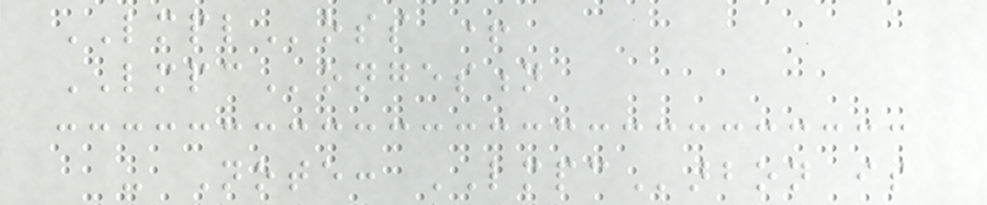LMPLoss +
LMPCongestion
- Note: LMPCarbon is
